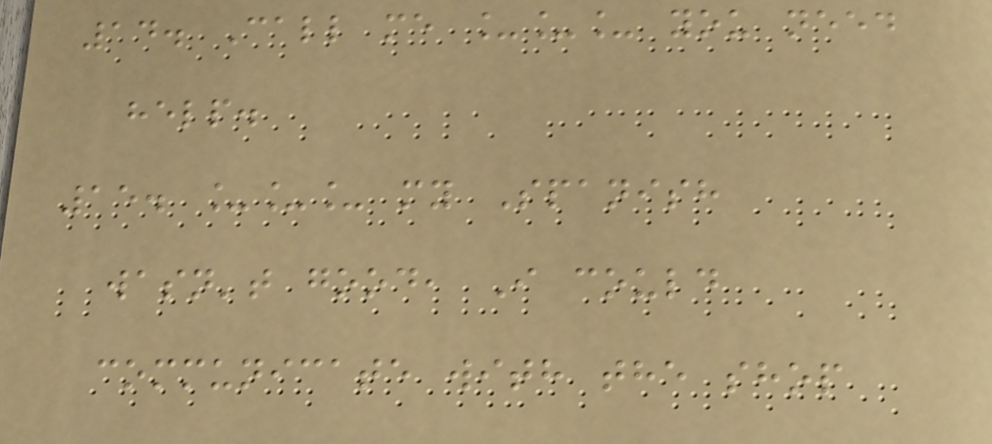14. Call me ___ you need
help.
15. ___ my Spanish
wasn't good, I could
communicate with the shop
